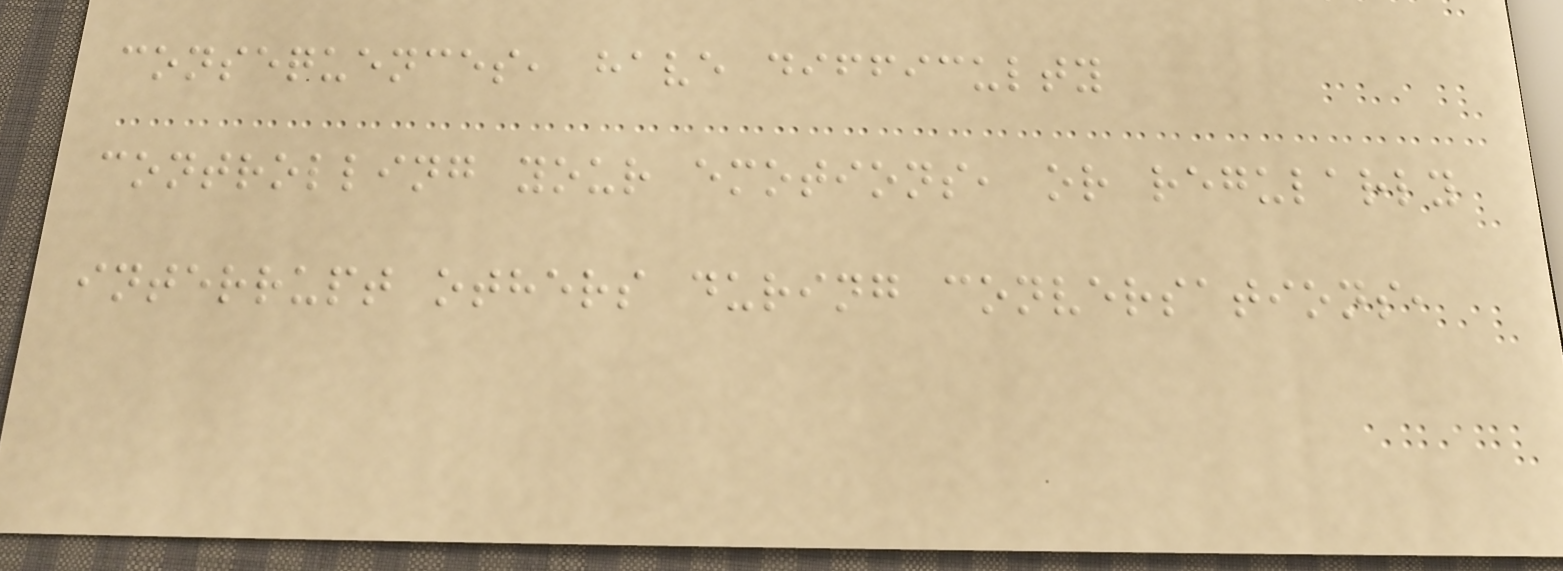consequences, have difficulty
controlling your emotions, or regularly
interrupt others during conversations,
